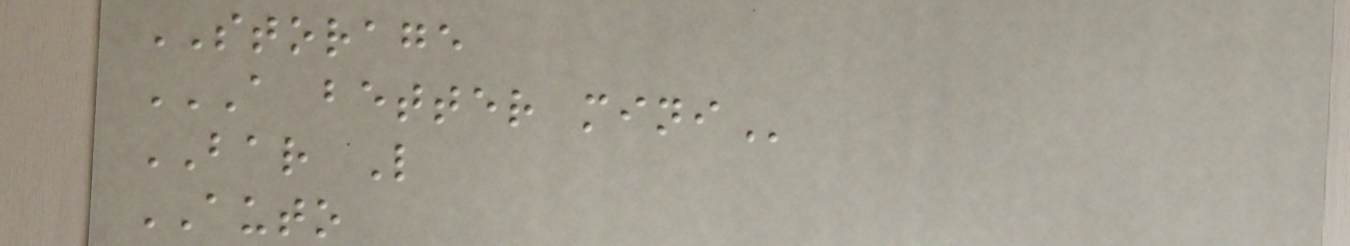STORAGE
A BETTER MINI
BAR L
AUTO
